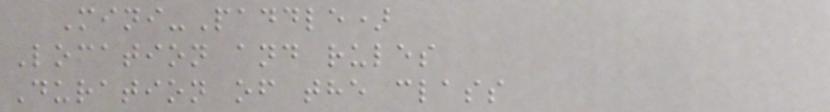Mini-Paddle)
Location and rules
Duration of the class
